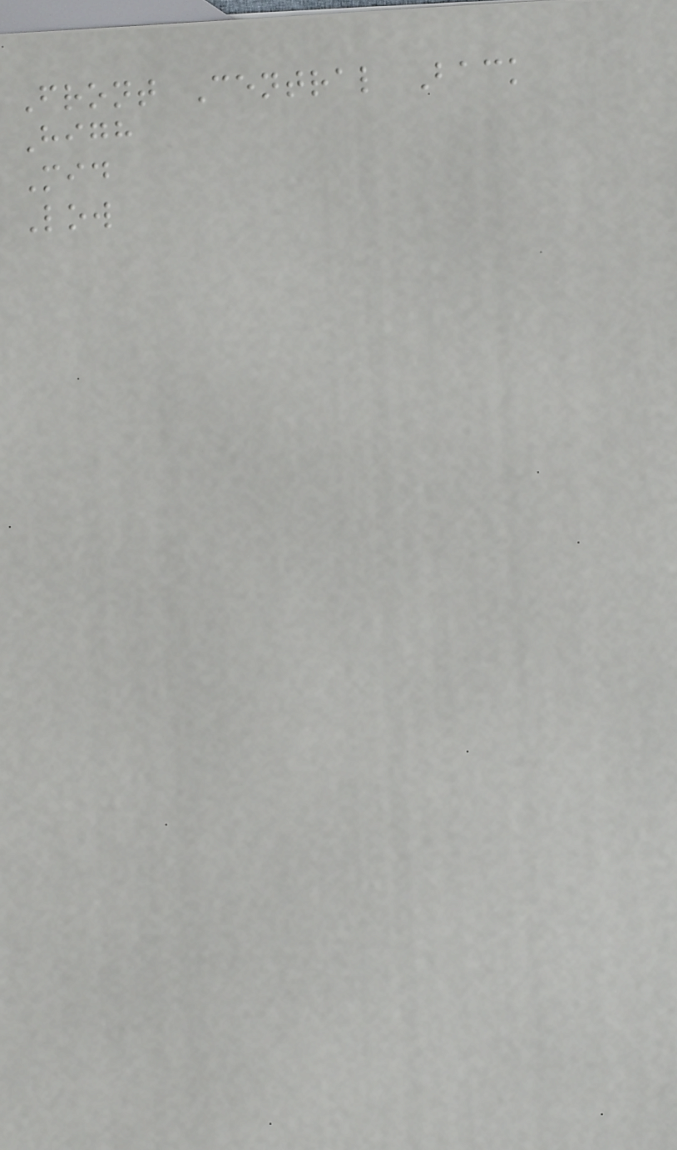Front Central Back
High
Mid
Low
